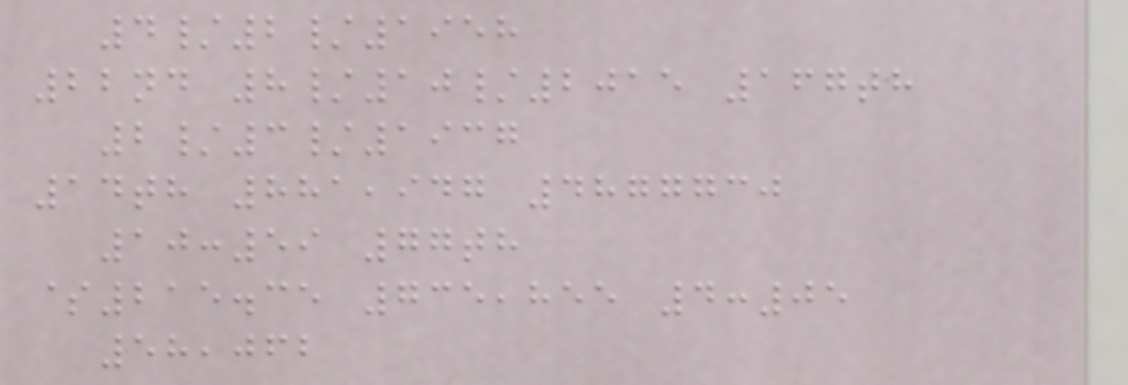4/2/1958
22nd 8/10/2015 167th
2/3/1937
14th 881,947 4877730
10:59 77th
$215.35 735,855 4:05
58,062
